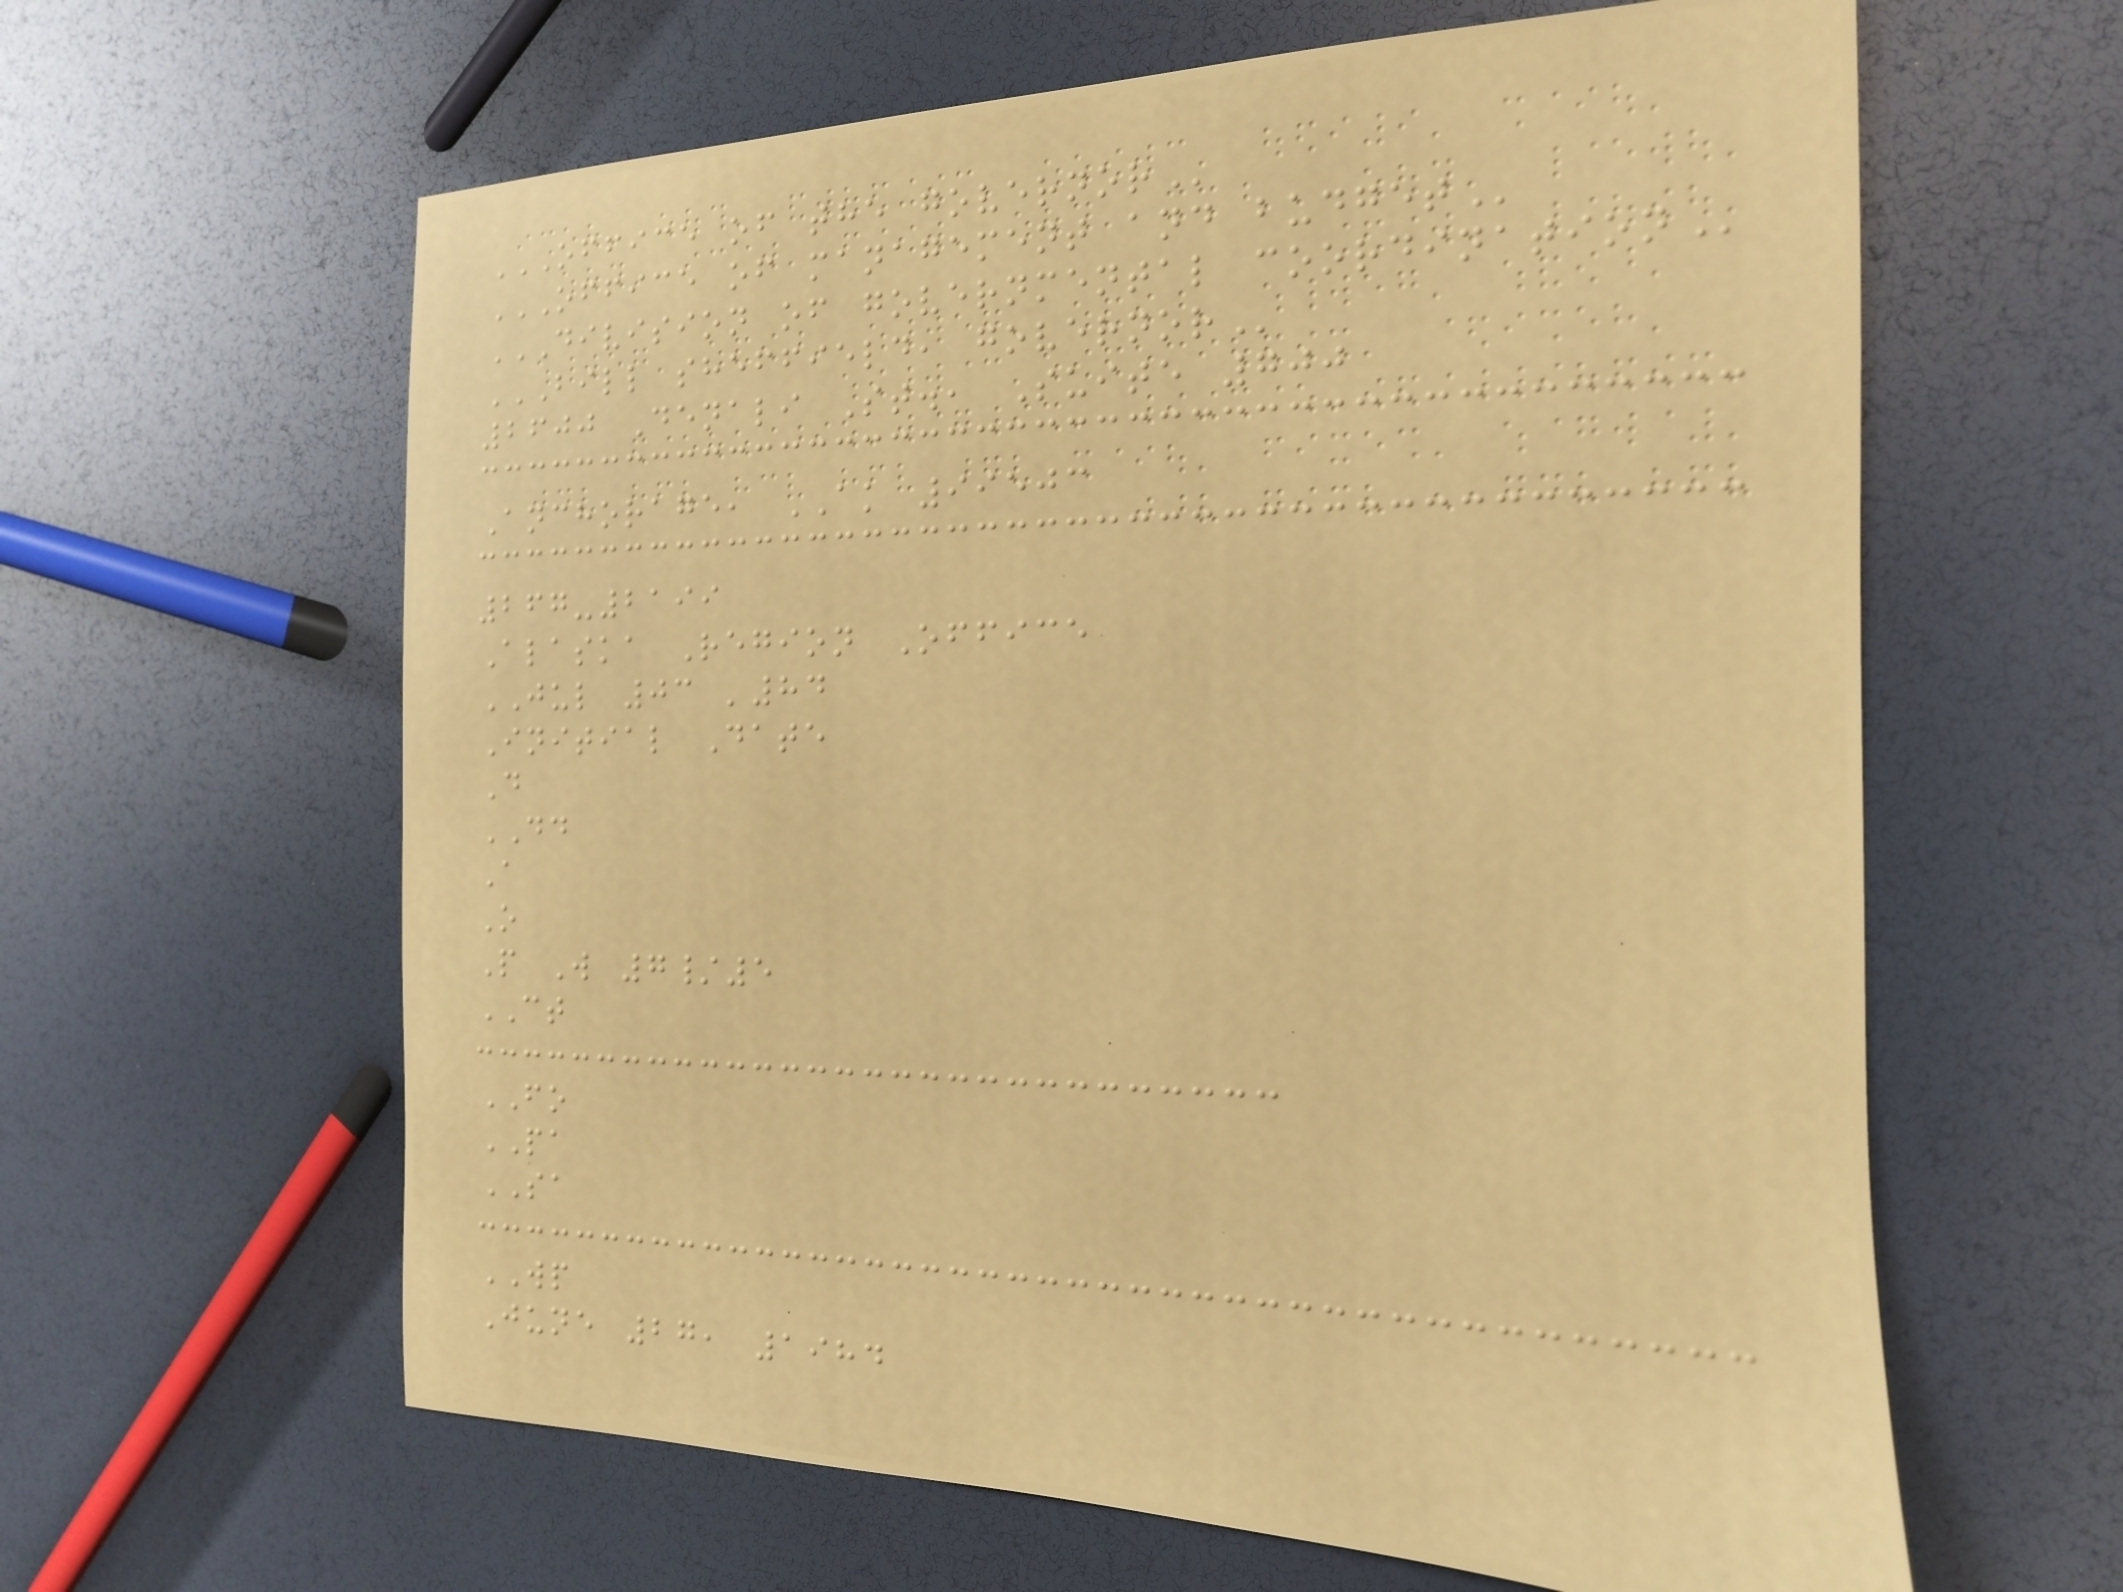OFFICE OF THE GOVERNOR
OFFICE OF MANAGEMENT AND BUDGET
DIVISION OF GOVERNMENTAL COORDINATION
BILL SHEFFIELD, GOVERNOR
2600 Denali St., Suite 700
Anchorage, AK 99503
267-2199
Alaska Region Office
JUL 03 '84
Initial Date
D
DD
A
O
P W 7/5
CT
FO
PA
SA
WP
June 27, 1984
